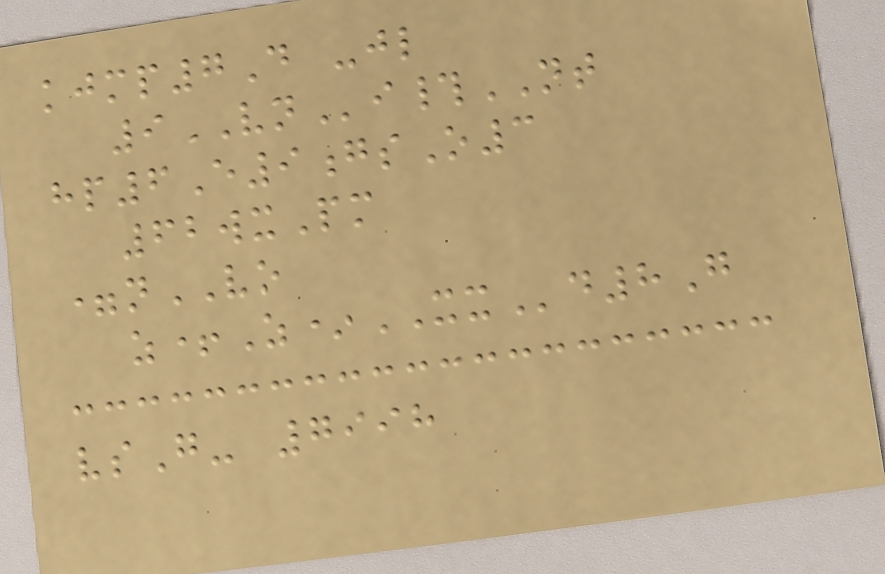kjmp7D -jl
9VNi#NT
hp6E9gsO3
62wxPm
=nVO
z+Z*XXd8G
vsG- 7998
